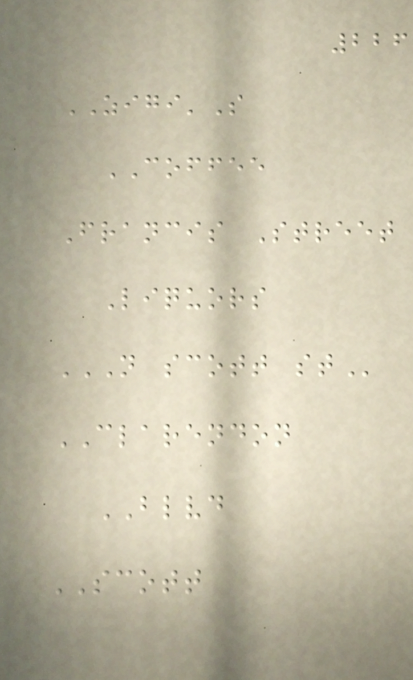226
ZIGI'S
COFFEE
Francis Street
Liquors
N SCOTT ST
CLARENDON
BLVD
SCOTT
